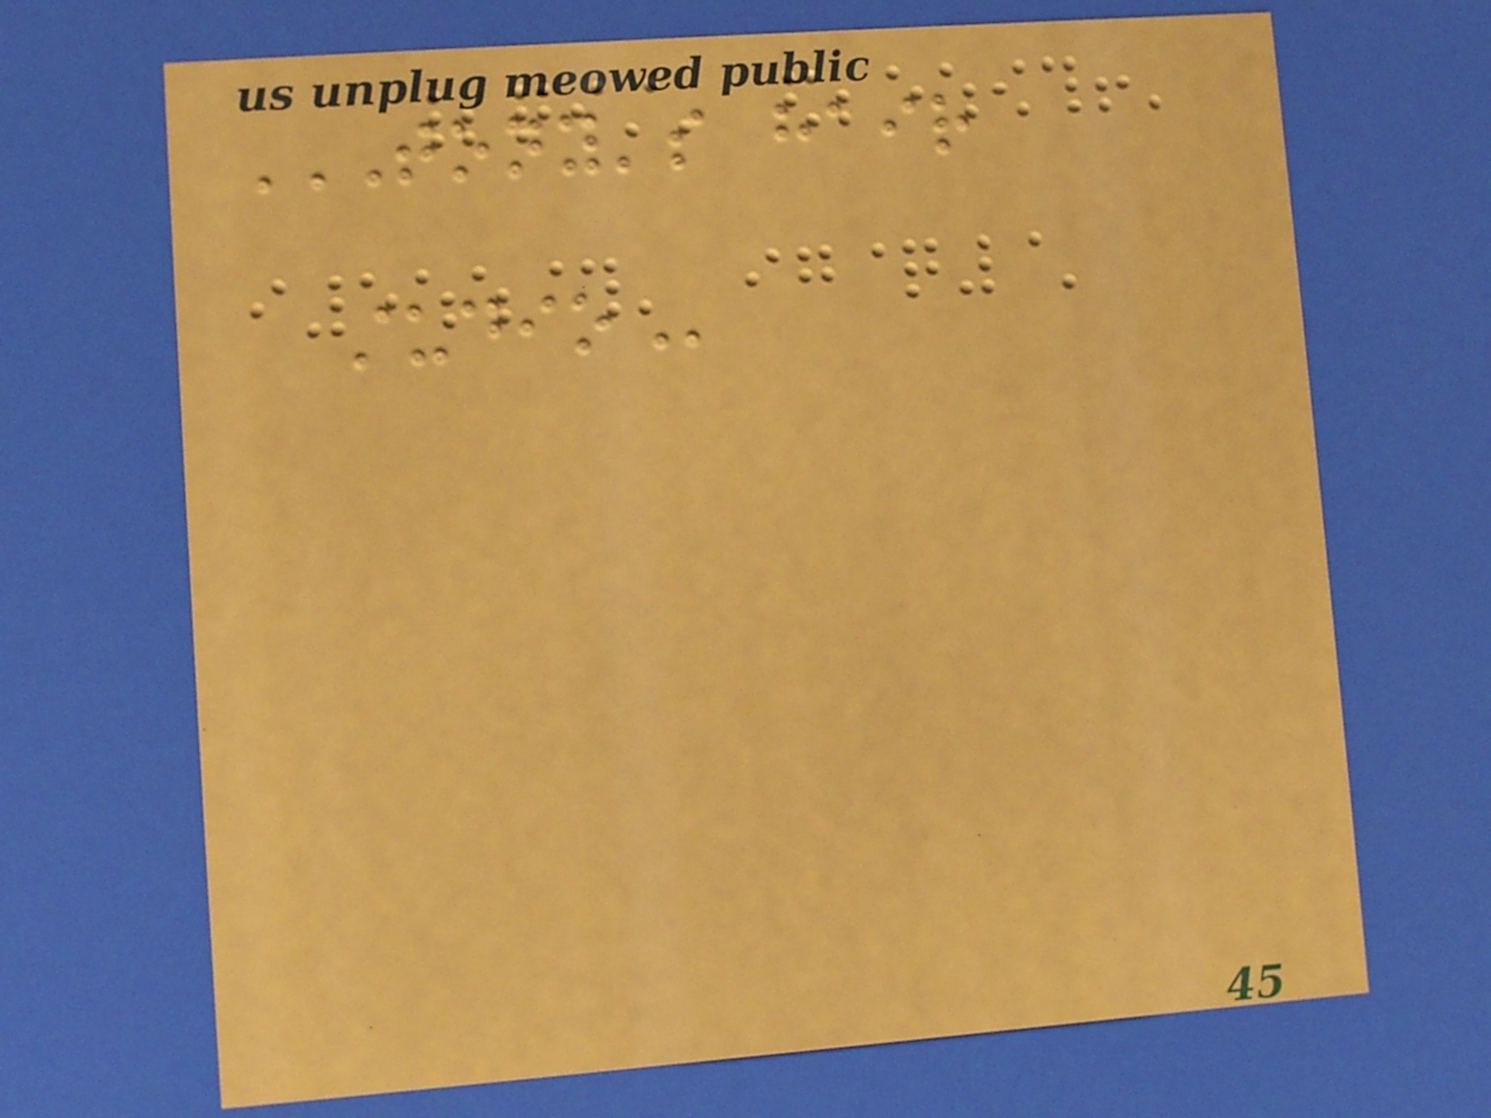TONY'S HAIR
STUDIO
